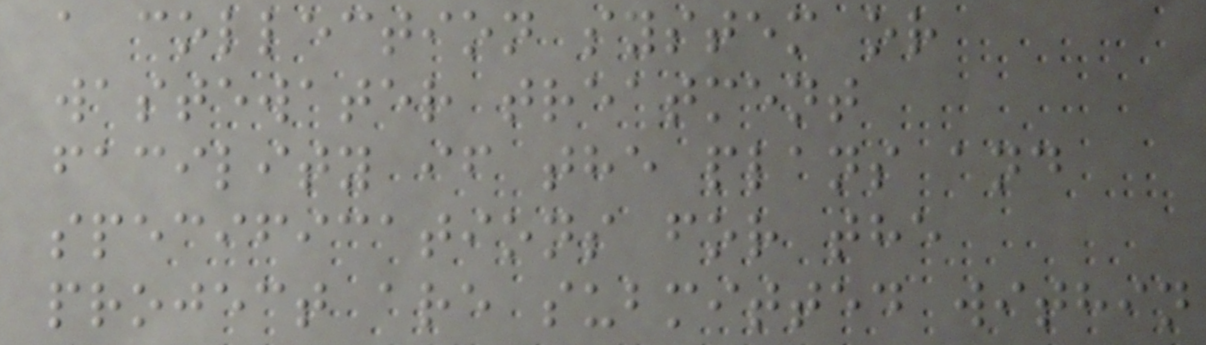a collection system or
wastewater treatment
facility if the plans and
specifications for the
project are submitted within
